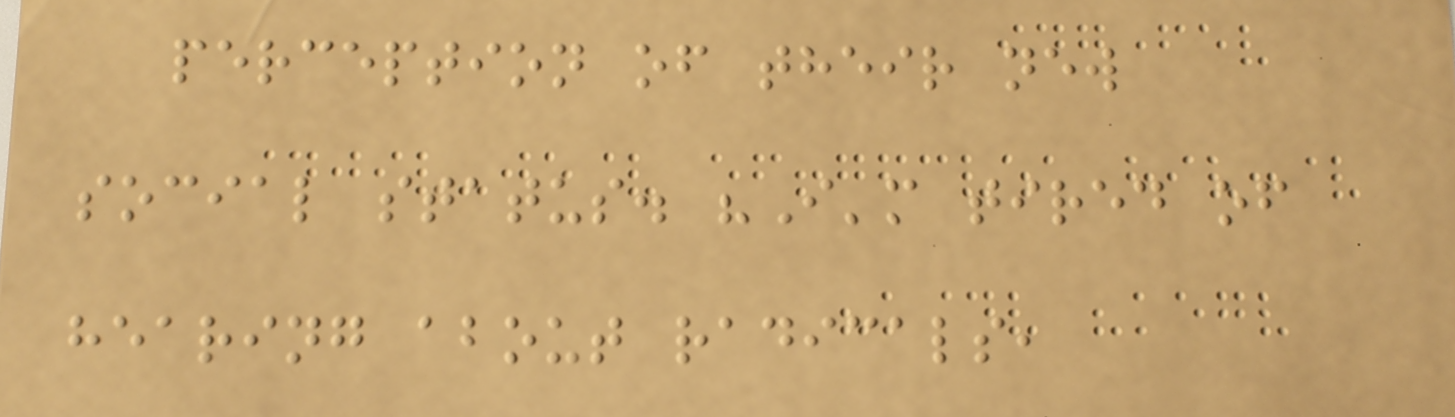perception of their new
social status. "I'm tired of
hearing about radicals,
